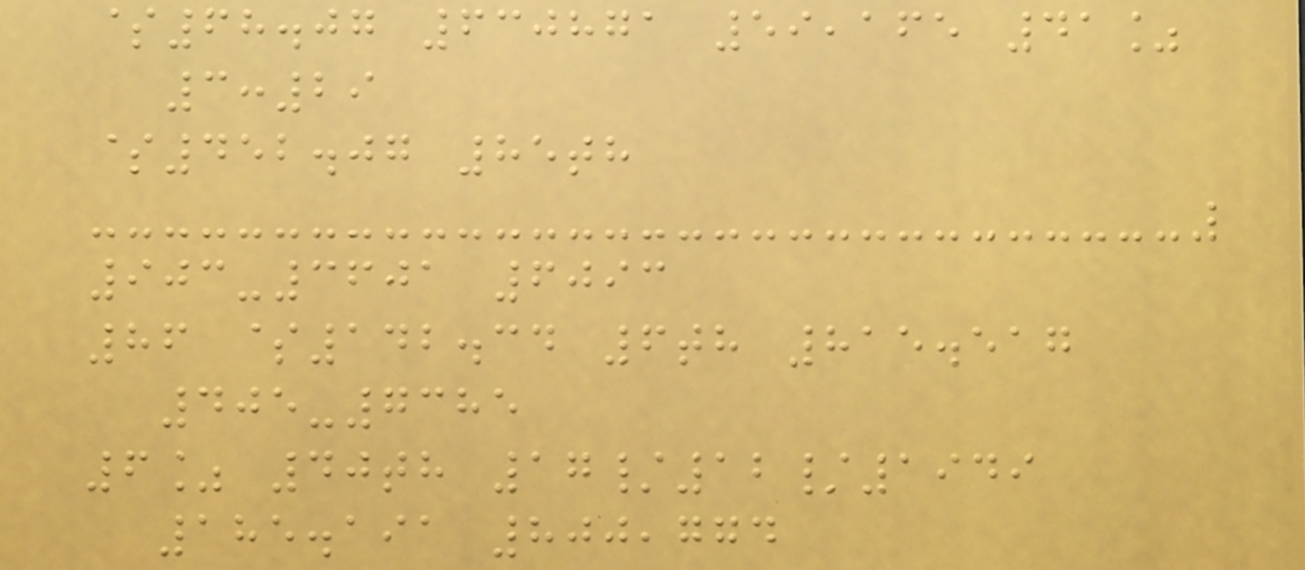$68.07 630871 59,165 41%
3:29
$452.07 85th
903-3601 6093
86 $142.34 6th 815.517
405-7385
6% 40th 17/12/1949
185.191 800,774
